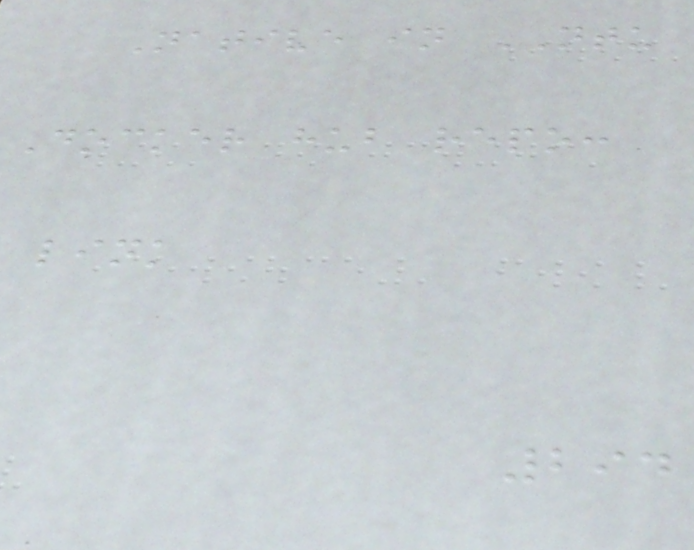Native in NTU
Docker hub repo:
link
294
